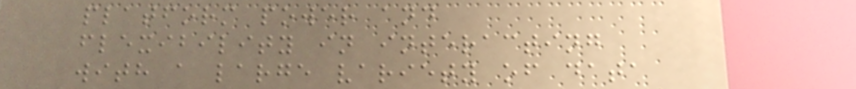platform power and
flexibility in interacting
with a large variety of data
